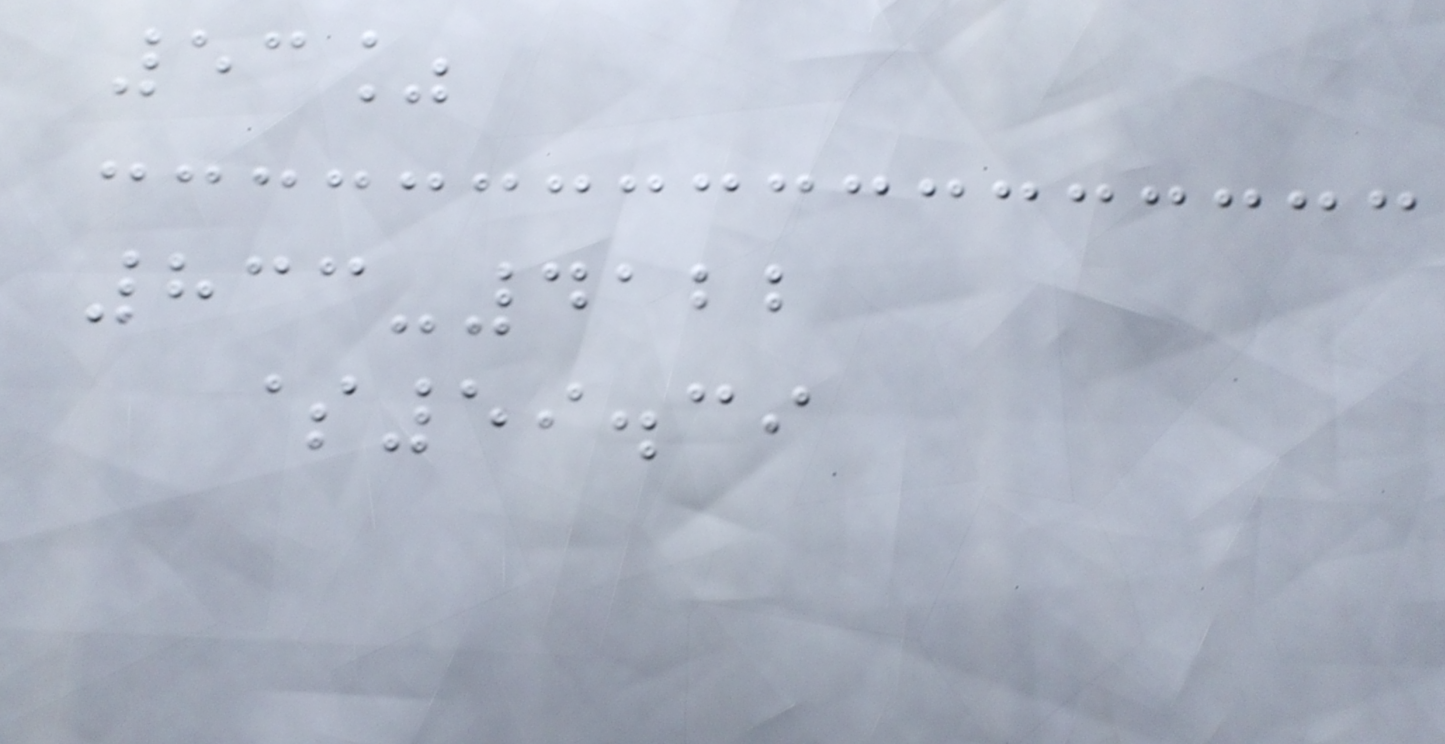53%
833-4122
$59.39
